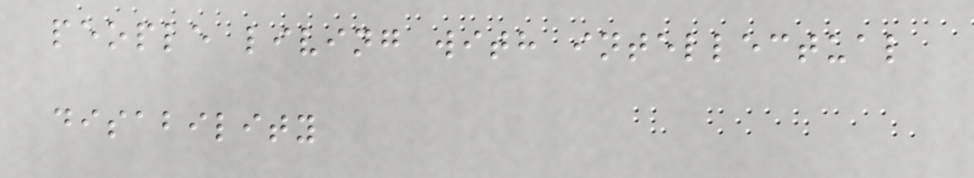people living with intellectual
disability
